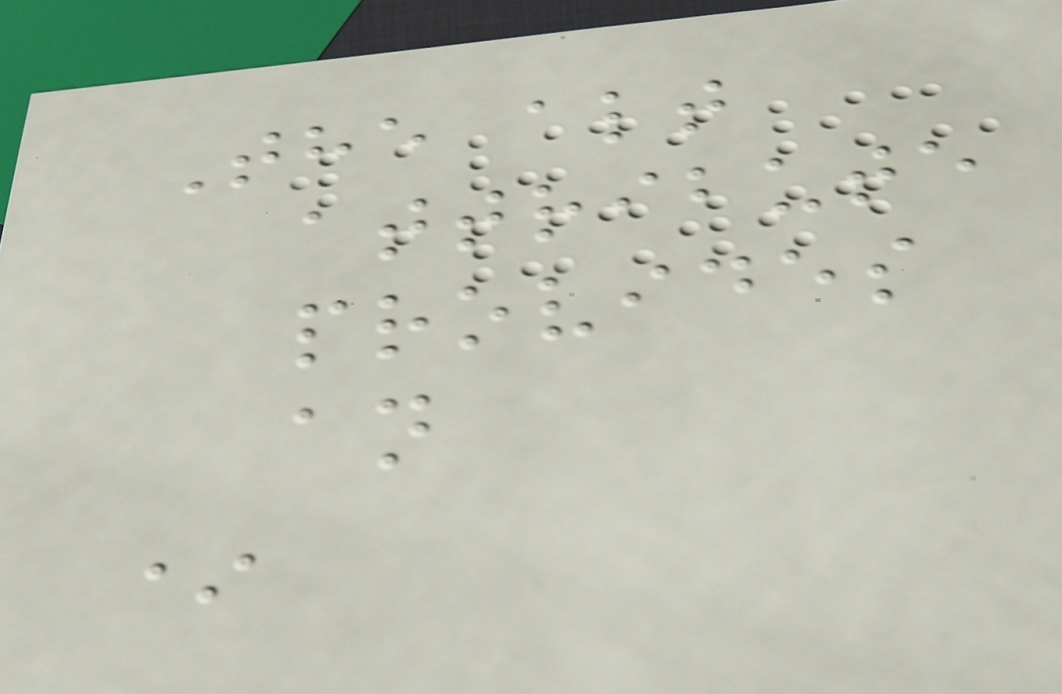The alt
attribute
provides
an
*
